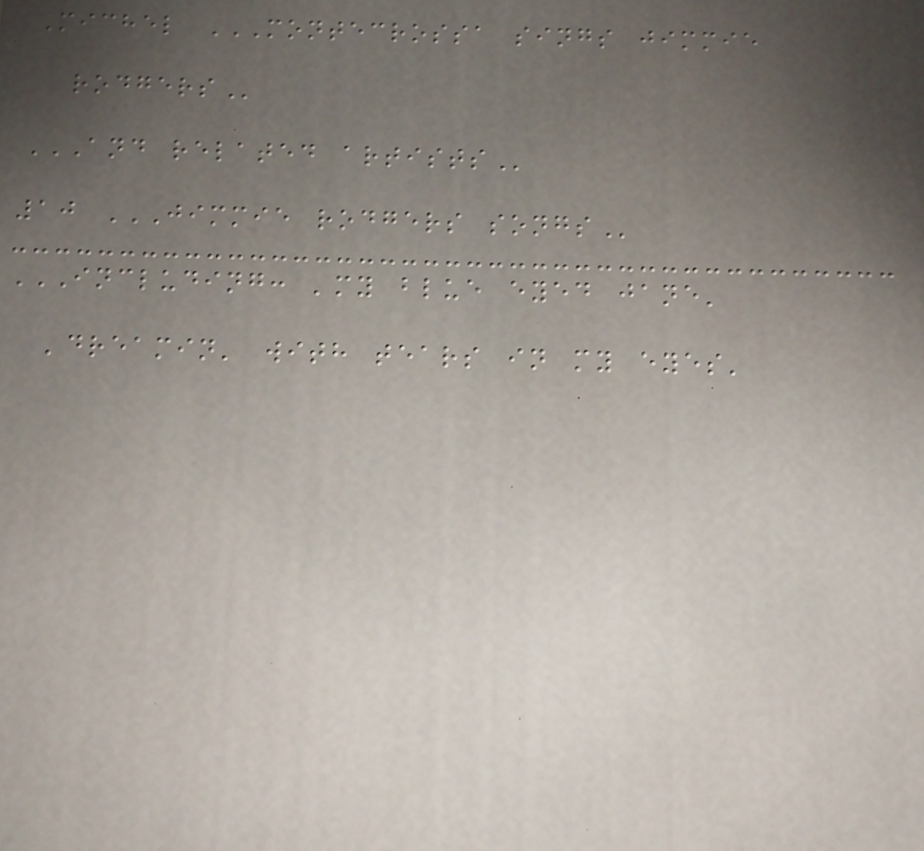Michel MONTECROSSA SINGS JIMMIE
RODGERS
AND RELATED ARTISTS
10 JIMMIE RODGERS SONGS
INCLUDING: 'MY BLUE EYED JANE'
'DREAMIN' WITH TEARS IN MY EYES'
